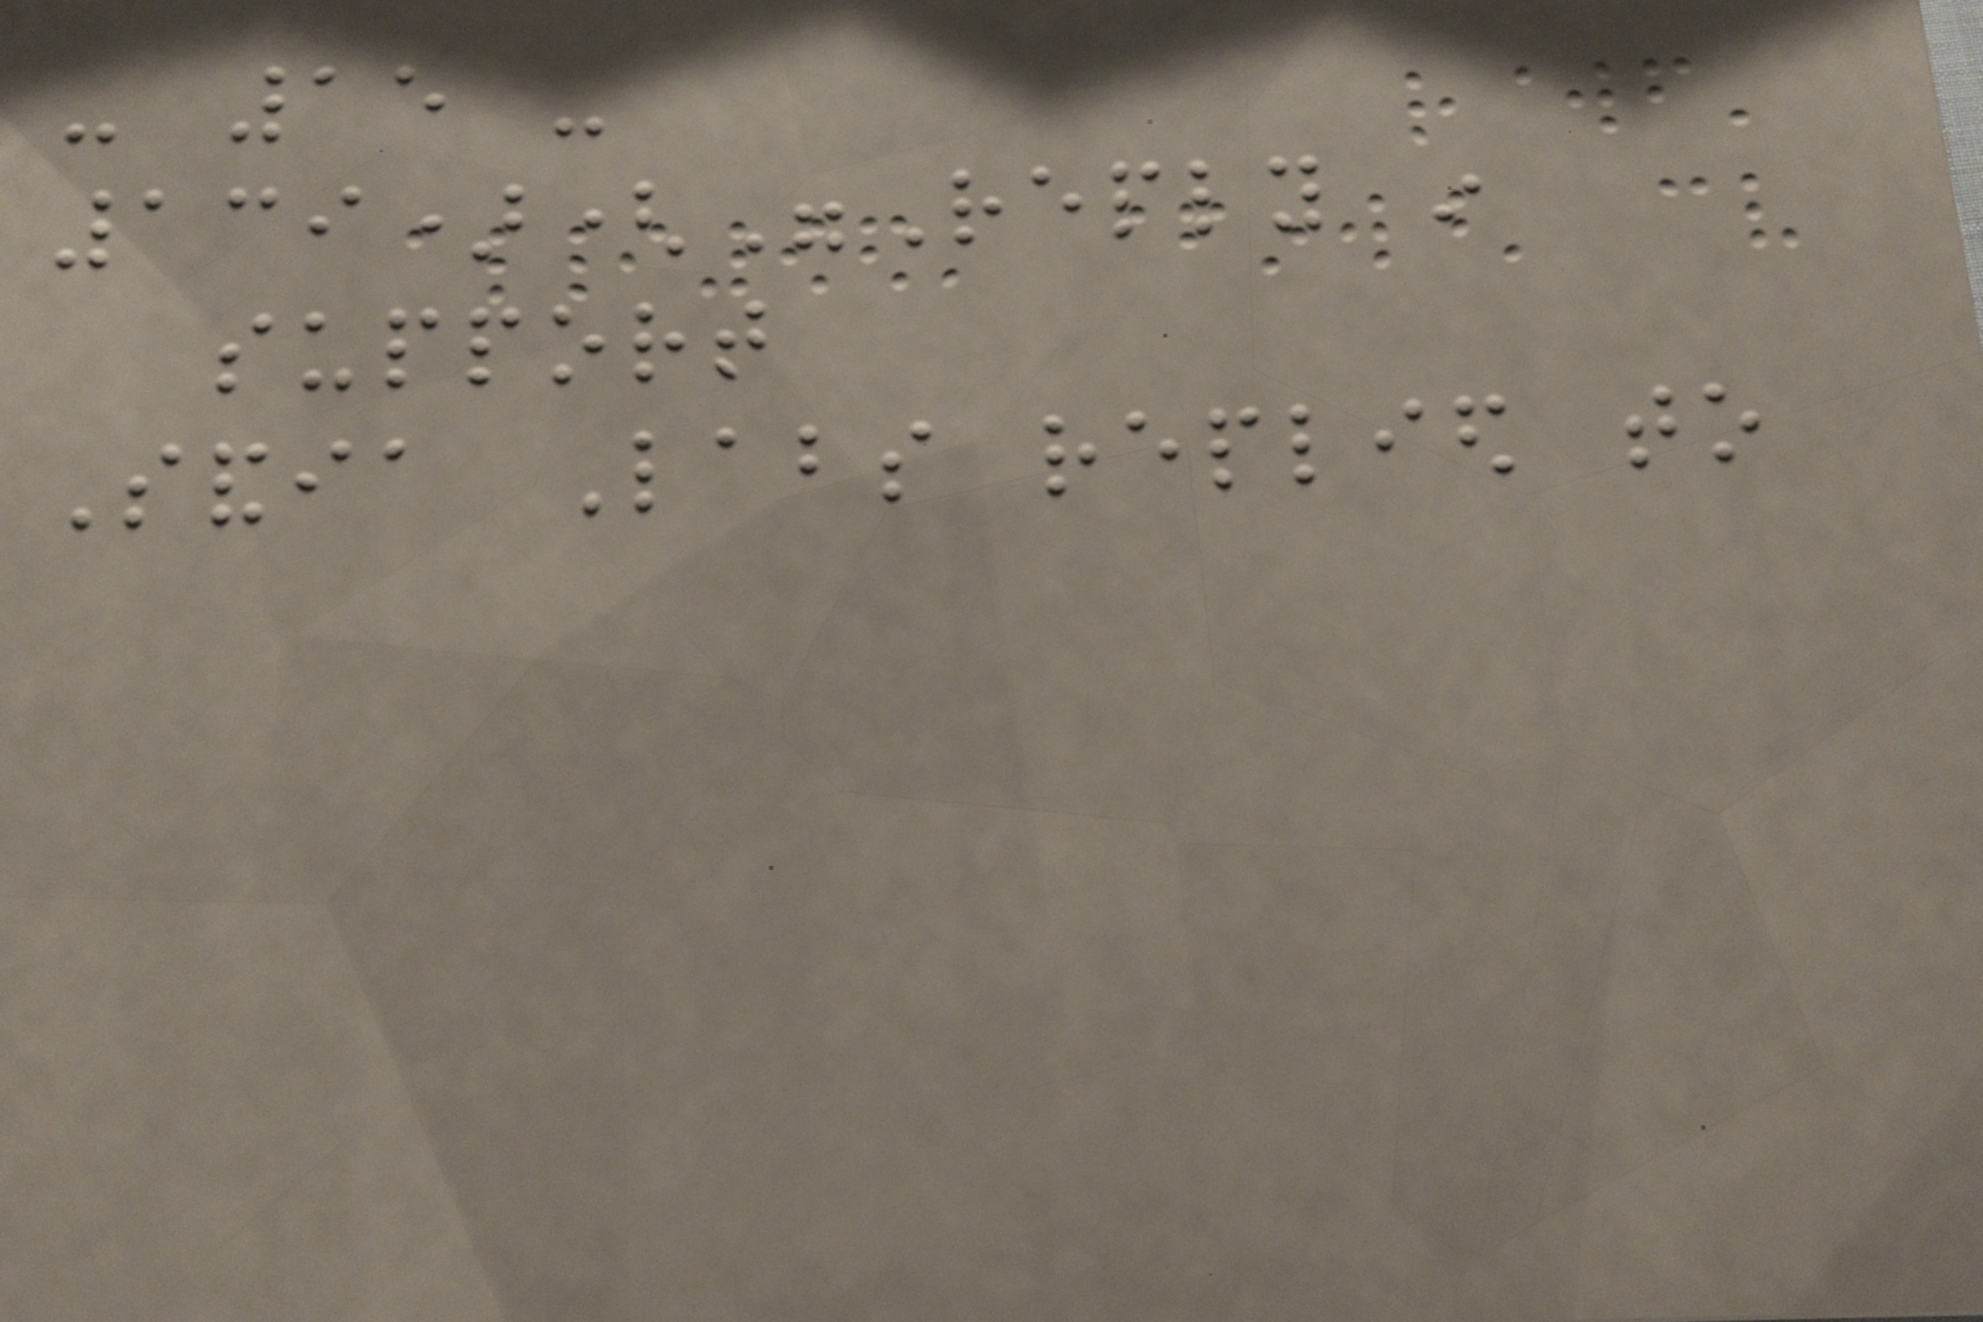- 15 -
139)("Reply in
support
Sandia Labs replied to
